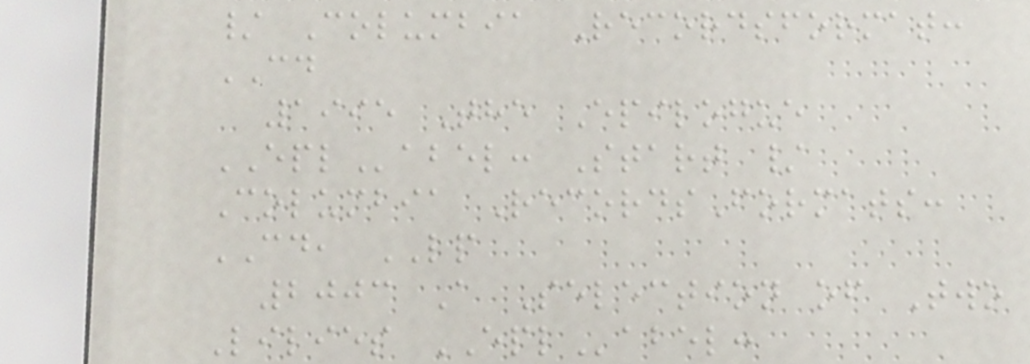/ Columbia Recordsformat:
CD
1995 The Epilogue
EPLabel: Start /
Columbia RecordsFormats:
CD, LP
2003 A Selection of Two
Lilies EPLabel:
